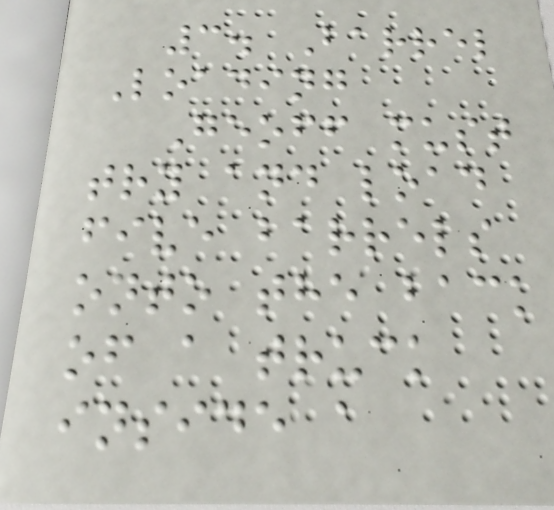3. Barrel
Loading
Geoff must
try and load
five barrels
onto the back
of a truck
inside a
